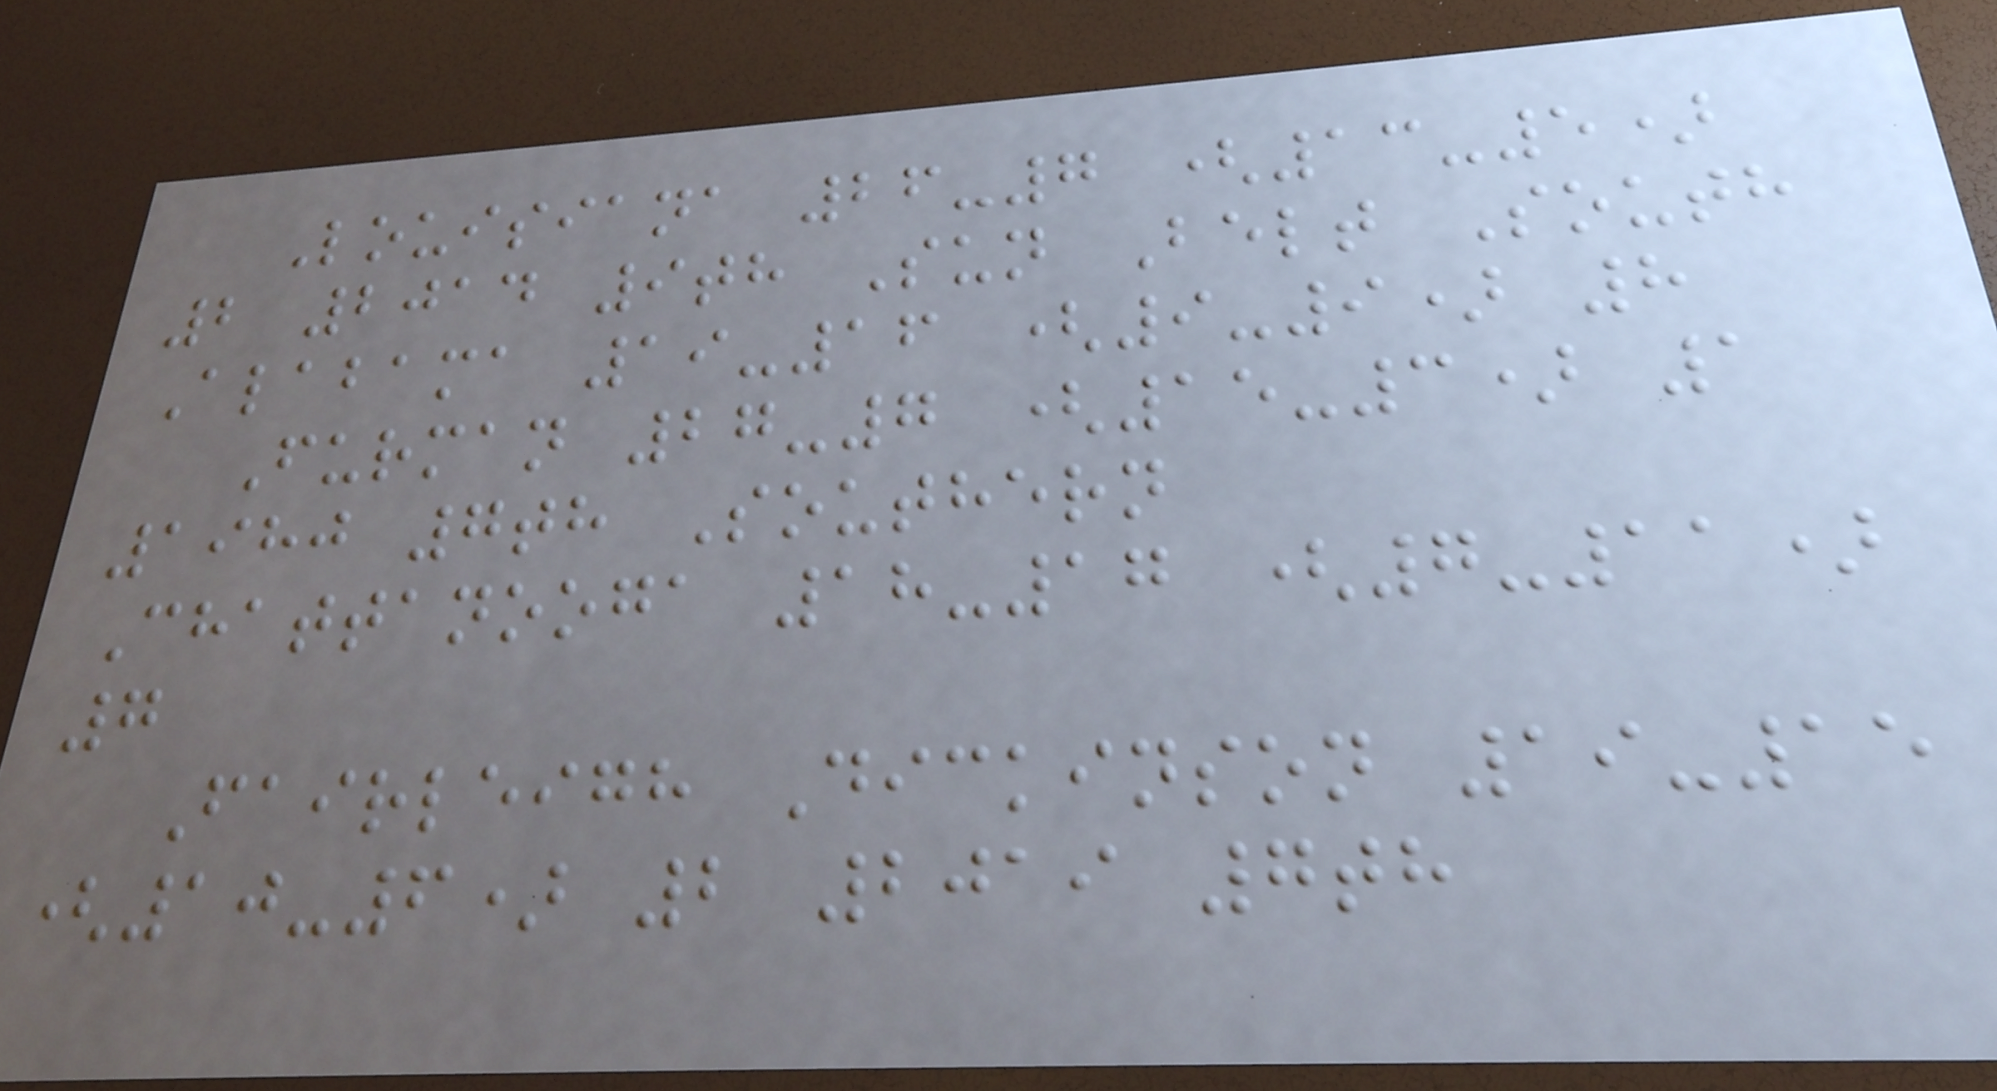Louisiana 26-7 (13-5)
2 2014 9th Sun Belt South
Alabama 19-16 (9-9) 8
Furman 27-7 (15-3) 1
1980 7th Southern
Chattanooga 18-17 (7-11)
7
Fairleigh Dickinson 19-15
(10-6) 2 2019 7th
